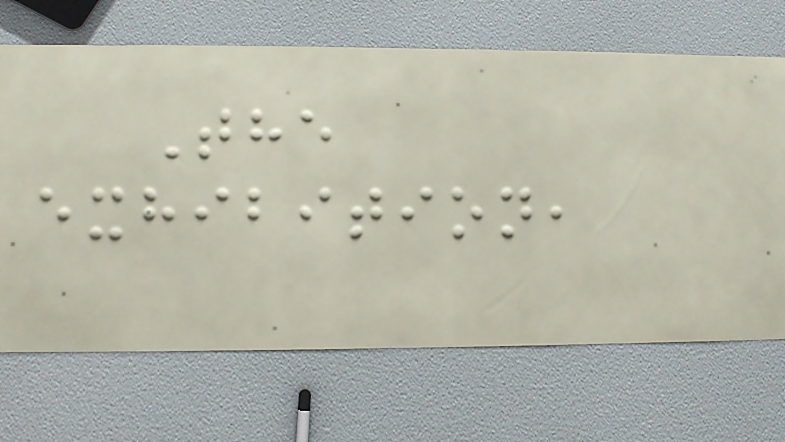The
exhibition,
